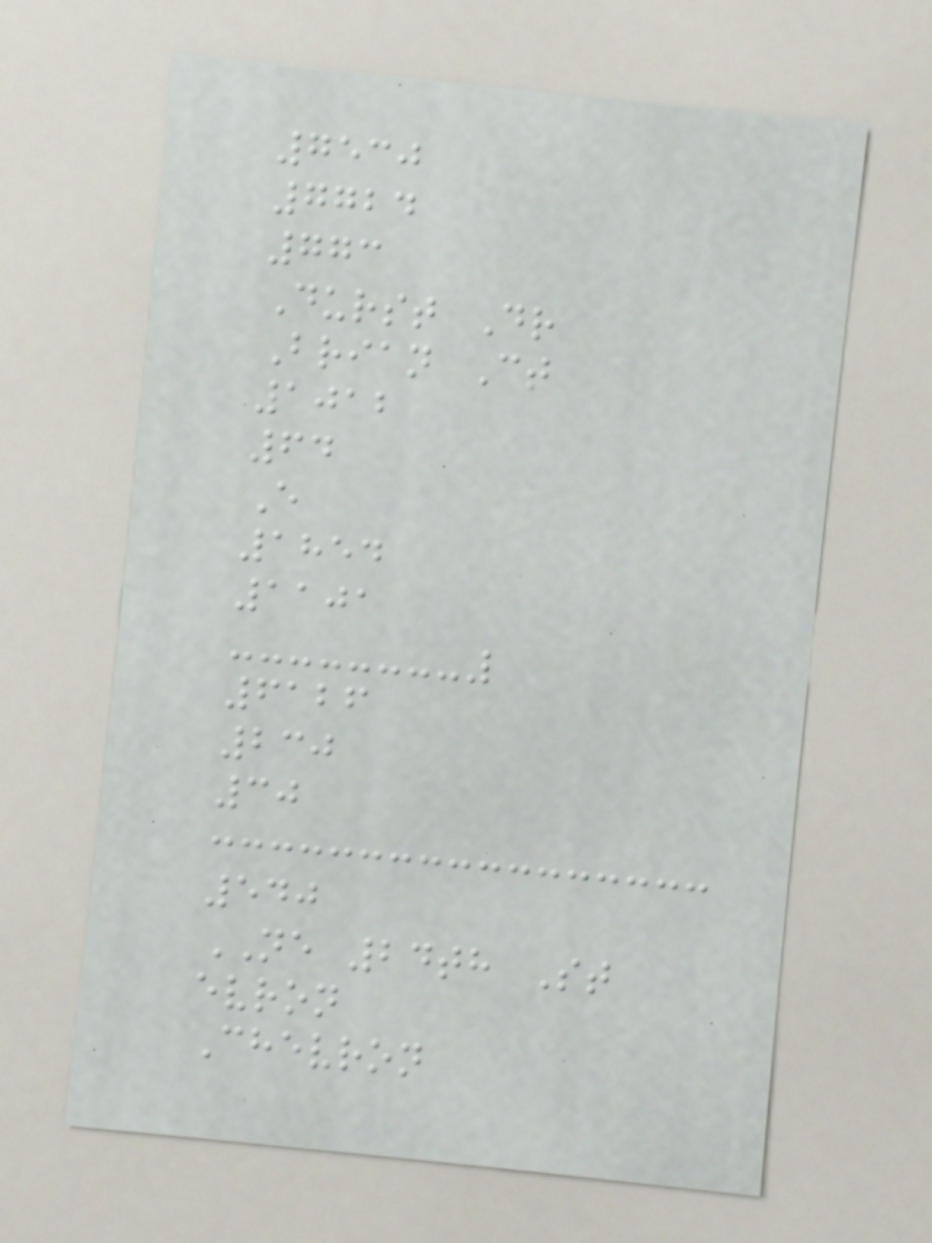7530
7724
773
Durst Dr
Brian Ct
1012
64
E
1854
1101
6126
230
30
540
NE 24th St
evron
Chevron
